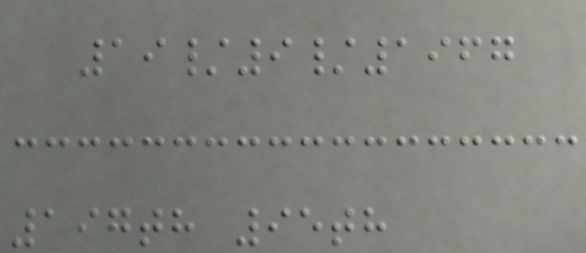19/9/1967
197th 95th
